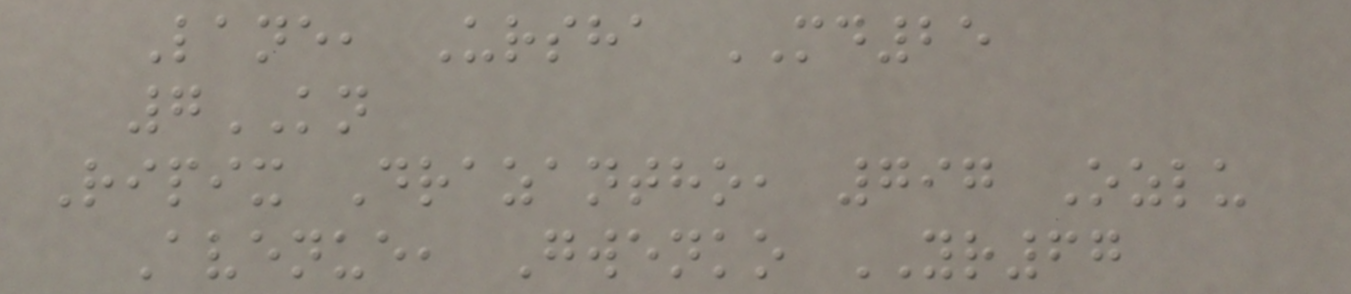Lane, Ursha MD25
7KN
Ripix Drazantho, 797 Ozlu
Avenue, Gwenko YR67
